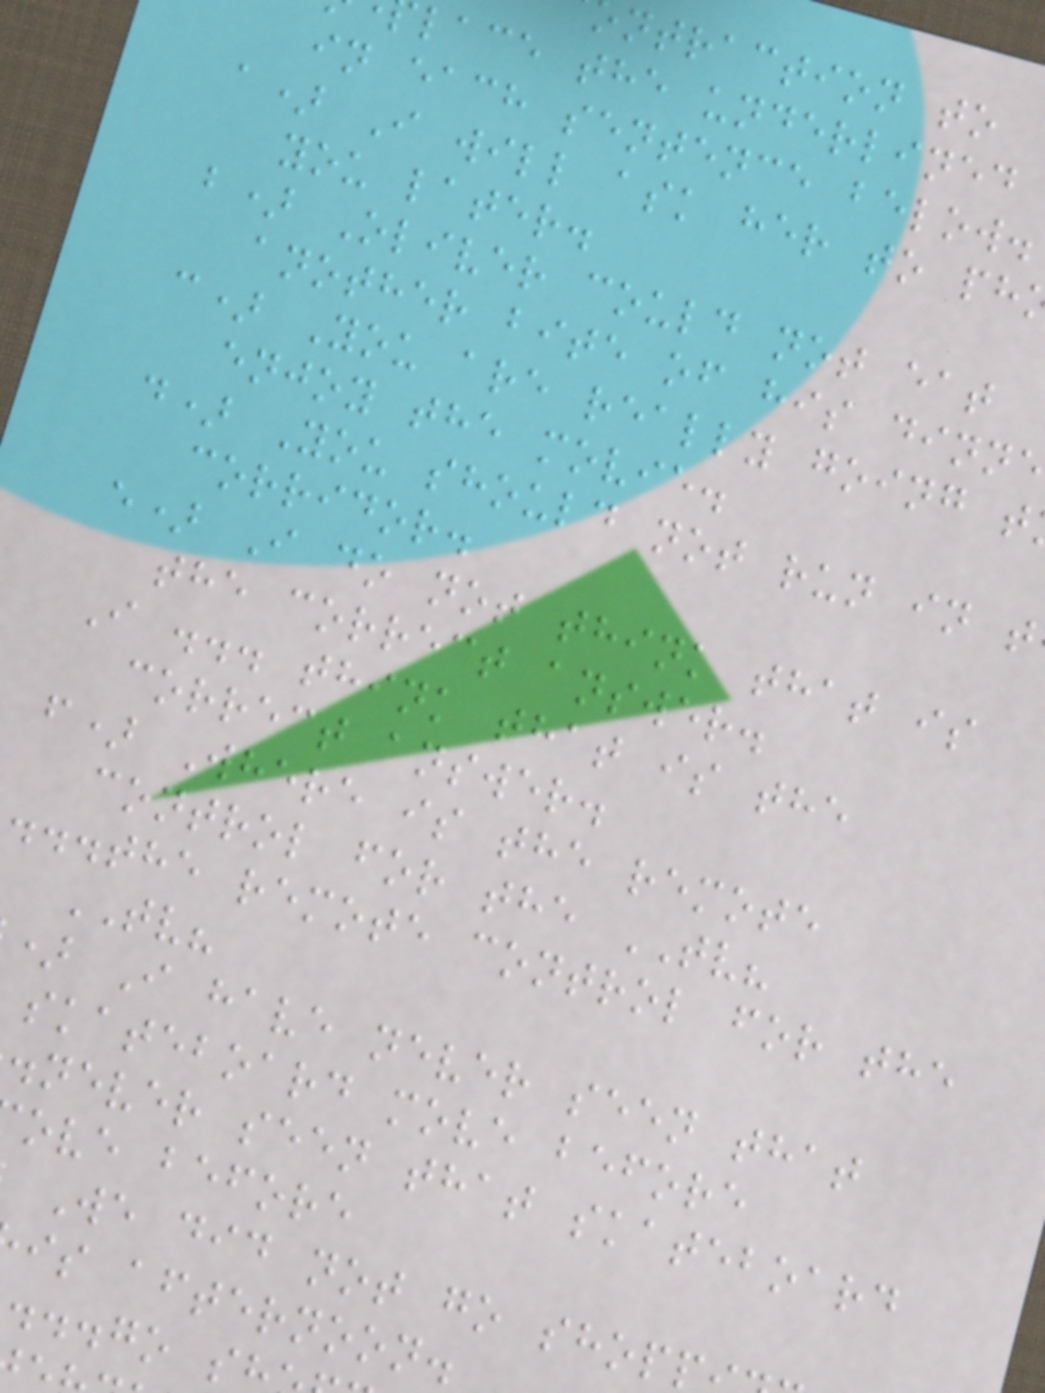ntraction to
lace the underlined
in each sentence below.
a) I will ask her to ph
you later.
b) Oliver could not eat
another bite of his dinn
c) You are really going t
enjoy the movie.
d) You should not run in t
corridor.
e) I do not think that is
the correct answer.
I ... think that is the
correct answer.
f) Where is the remote
control for the TV?
...the remote control for the
TV?
) I have never seen that
skateboard move before
.never seen that skateboard
ove before
We did not go shop
is afternoon.
...go s
